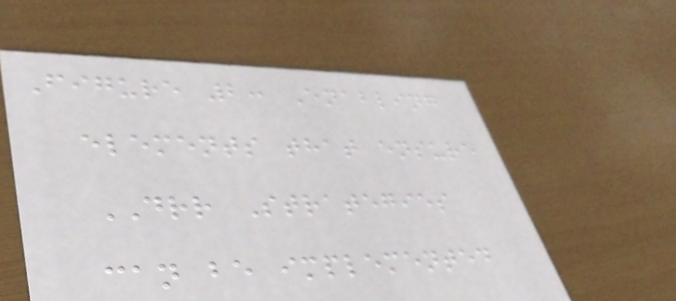Figure 2: Enabling
elements that ensure
DRR Strategies
can be implemented
